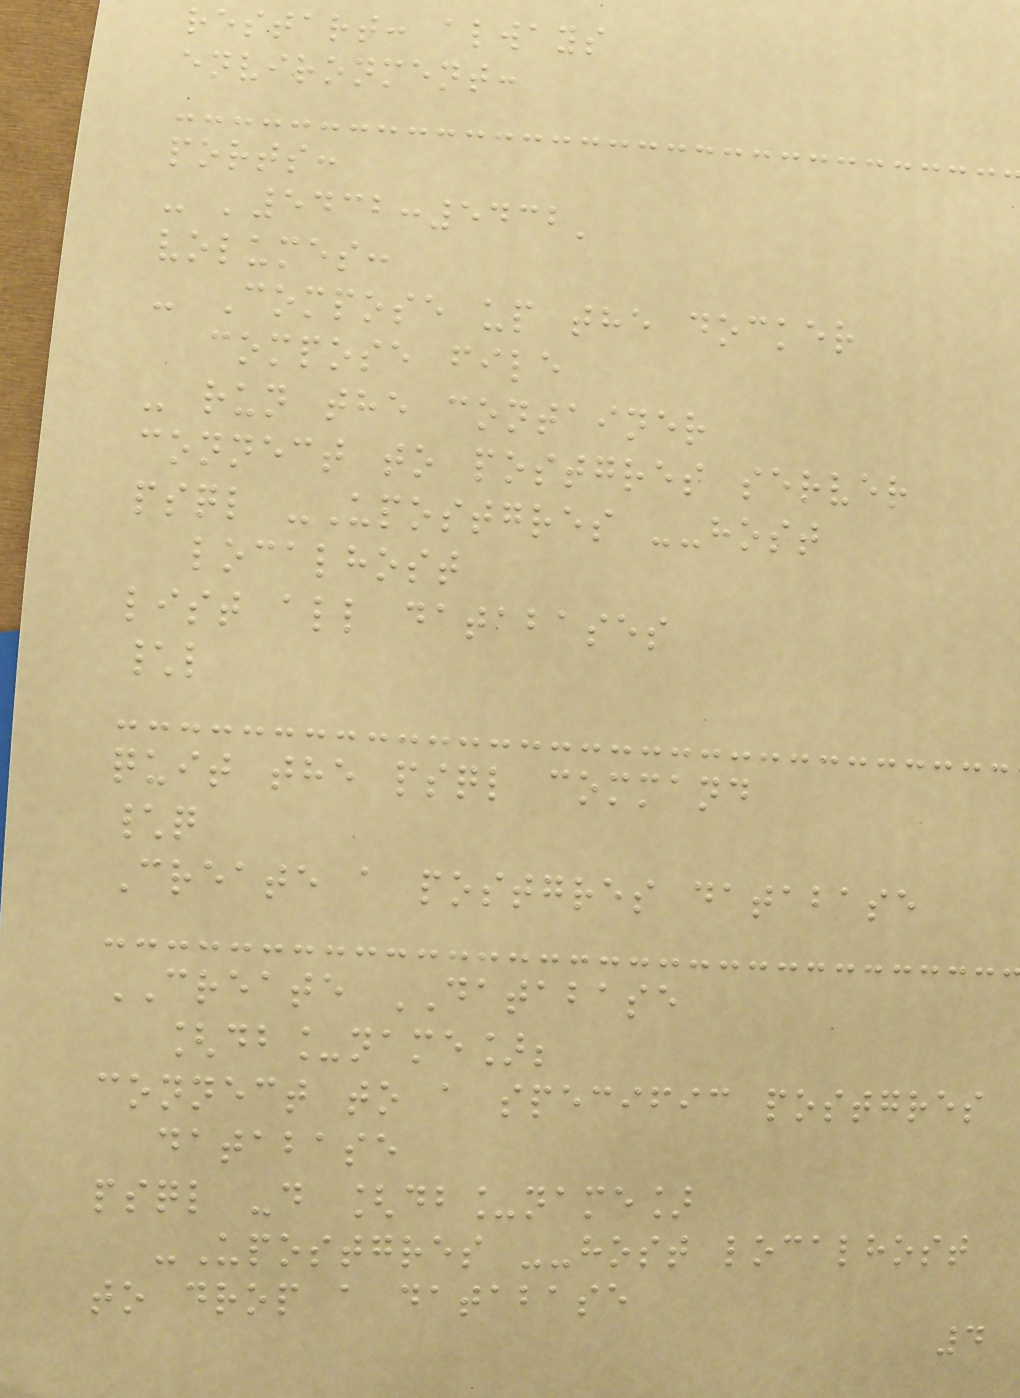restart: always
environment:
ports:
- '5432:5432'
volumes:
- Compose up the docker
compose file
- run the container
connect to postgres server
psql -Upostgres --host
localhost
list all databases
\l
quit the psql command
\q
Create a postgres database
CREATE DATABASE
[db_name];
connect to a specific postgres
database
psql -d [db_name]
-Upostgres --host localhost
to drop a database
4
